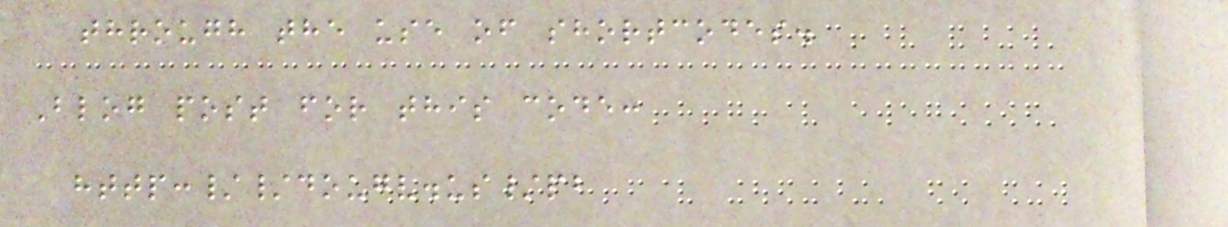through the use of shortcodes.
Blog post for this code:
http://dougv.us/pb
